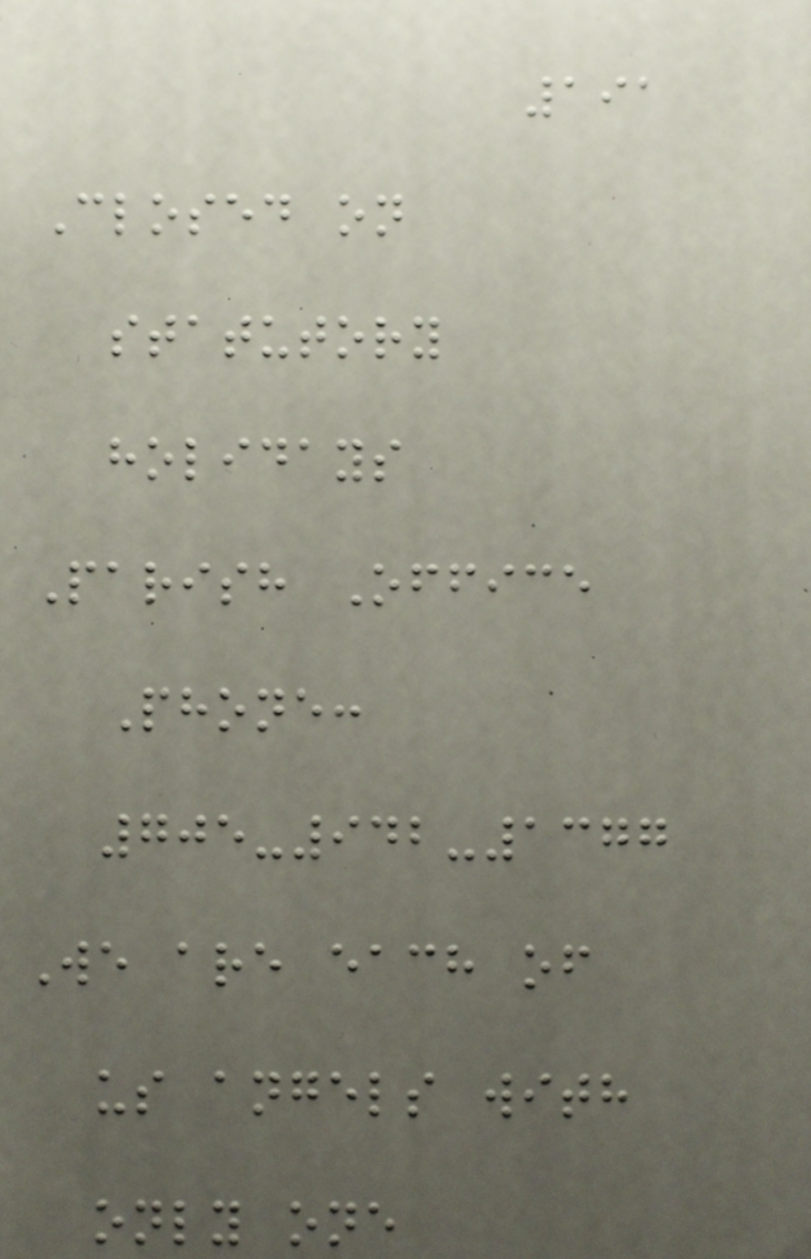191
Closed on
statutory
holidays
Parish Office
Phone:
705-942-1377
We are each of
us angels with
only one
